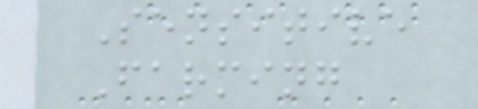Sensitive
Farming
